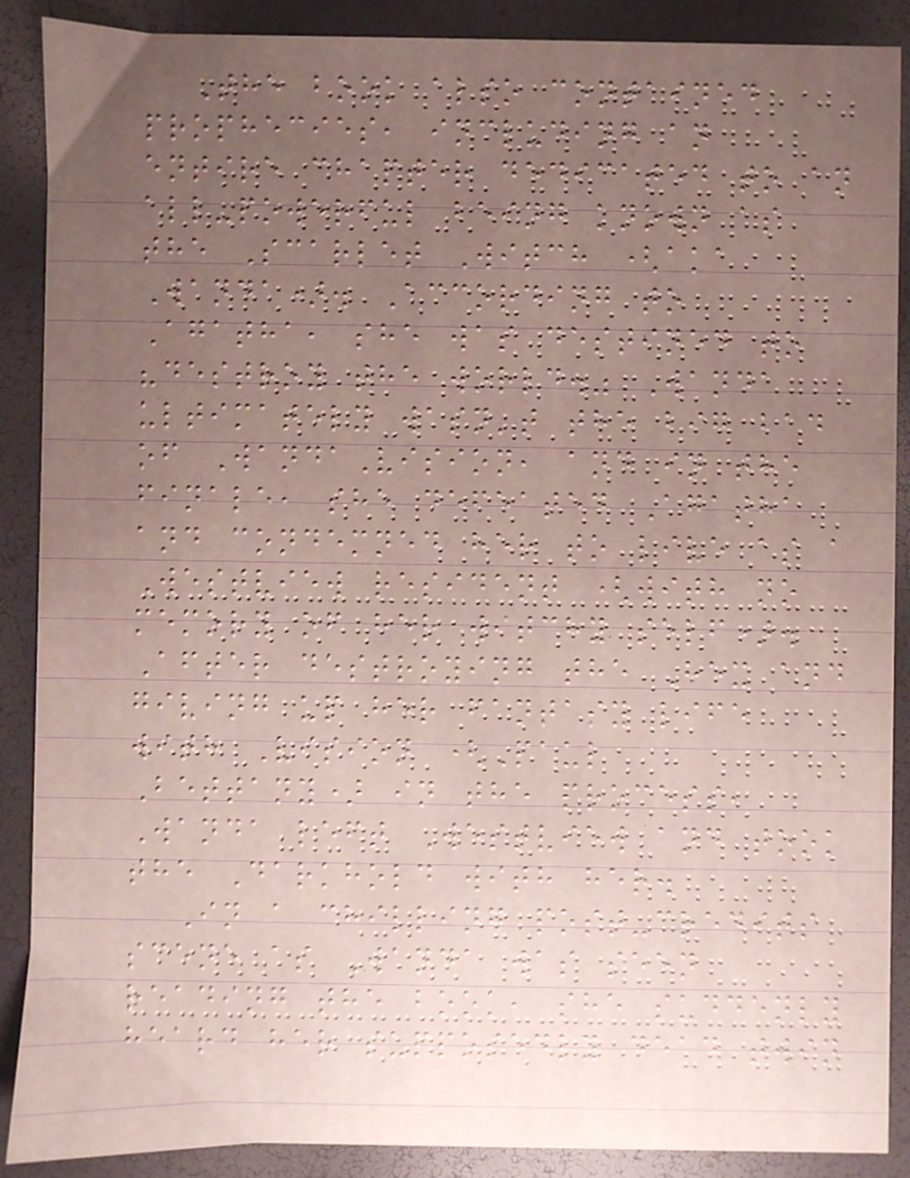The book also contained
prophecies, including an
entire chapter dedicated to an
all-powerful being known as
the Scarlet Witch (aka
Wanda). According to
Agatha, she was destined to
"destroy the world." Wanda
ultimately wasn't the big bad
of WandaVision, and in the
finale, she defeated Agatha
and condemned her to live as a
Westview resident (with no
memory of her witchy self).
After destroying the Hex and
giving up her fantasy life
with Vision (Paul
Bettany) in the process,
Wanda left Westview and took
the Darkhold with her.
In a chilling post-credits
scene as Wanda was seen
reading the book, she suddenly
heard her supposedly dead twin
